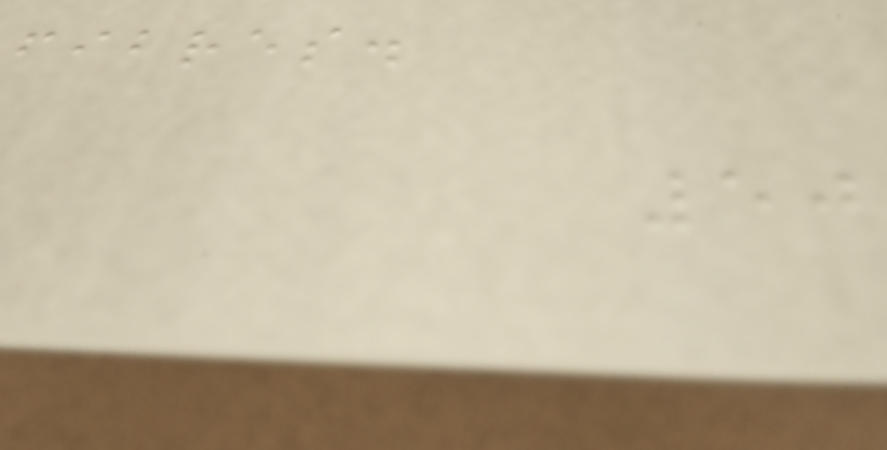fibres.
50
